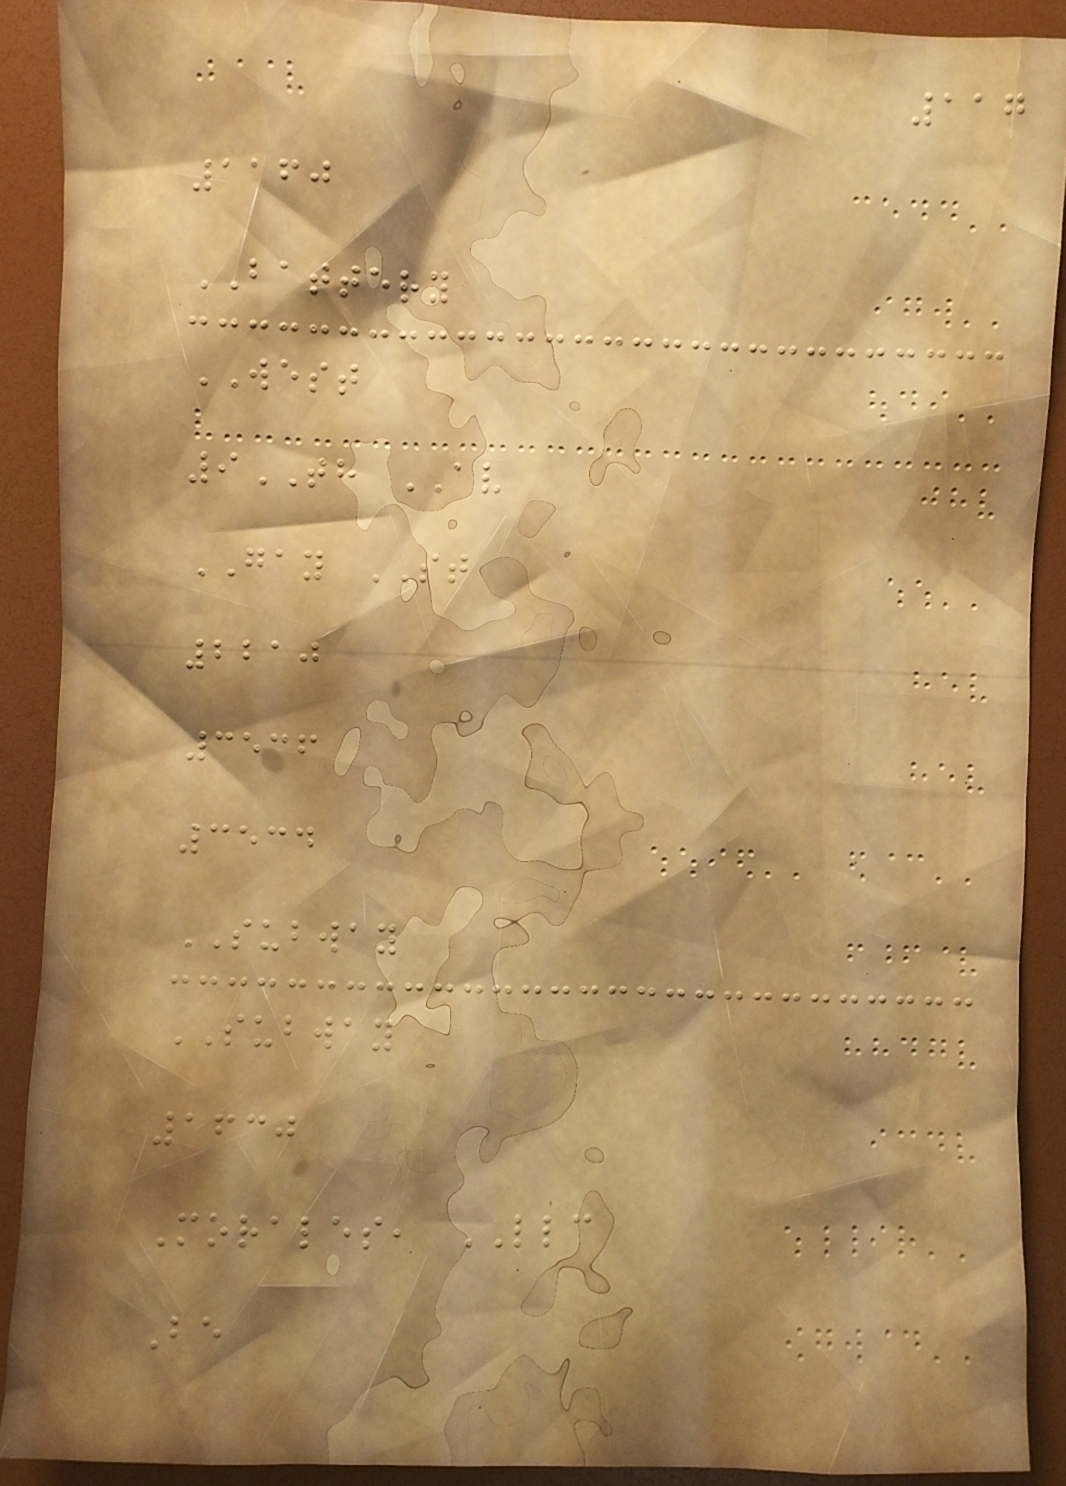117
1160
BATTERY
WEST
9TH AV
GAY ST
2210
3536
3534
SUBWAY
SUBWAY
1630
Morales, LLC
Be
